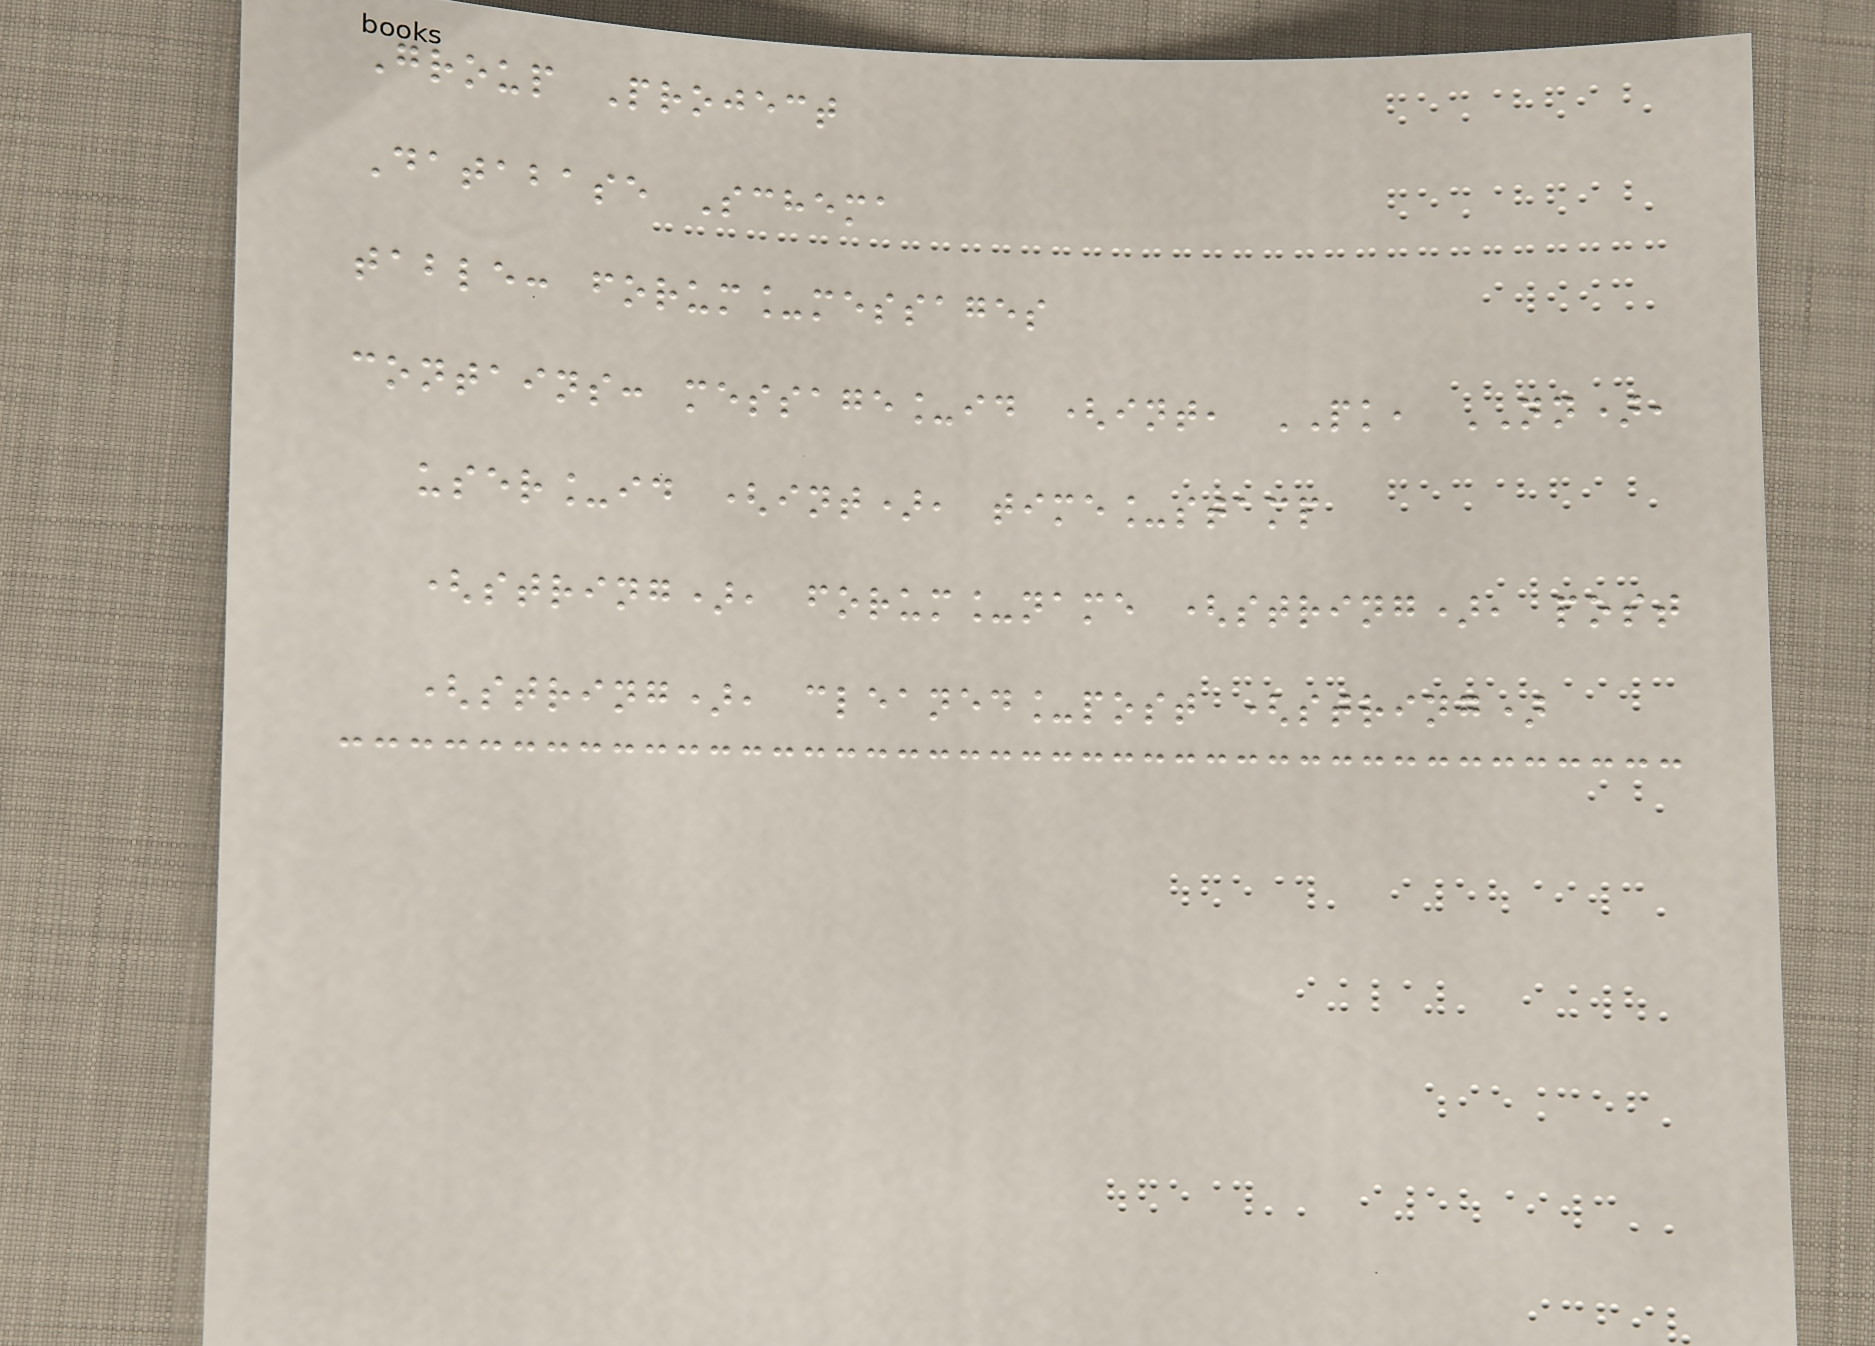Group Project
Database Schema
table: forum_messages
contains: message_id (int, PK, NN),
user_id (int), time_stamp
(string), forum_name (string), post
(string), cleaned_post (string)
